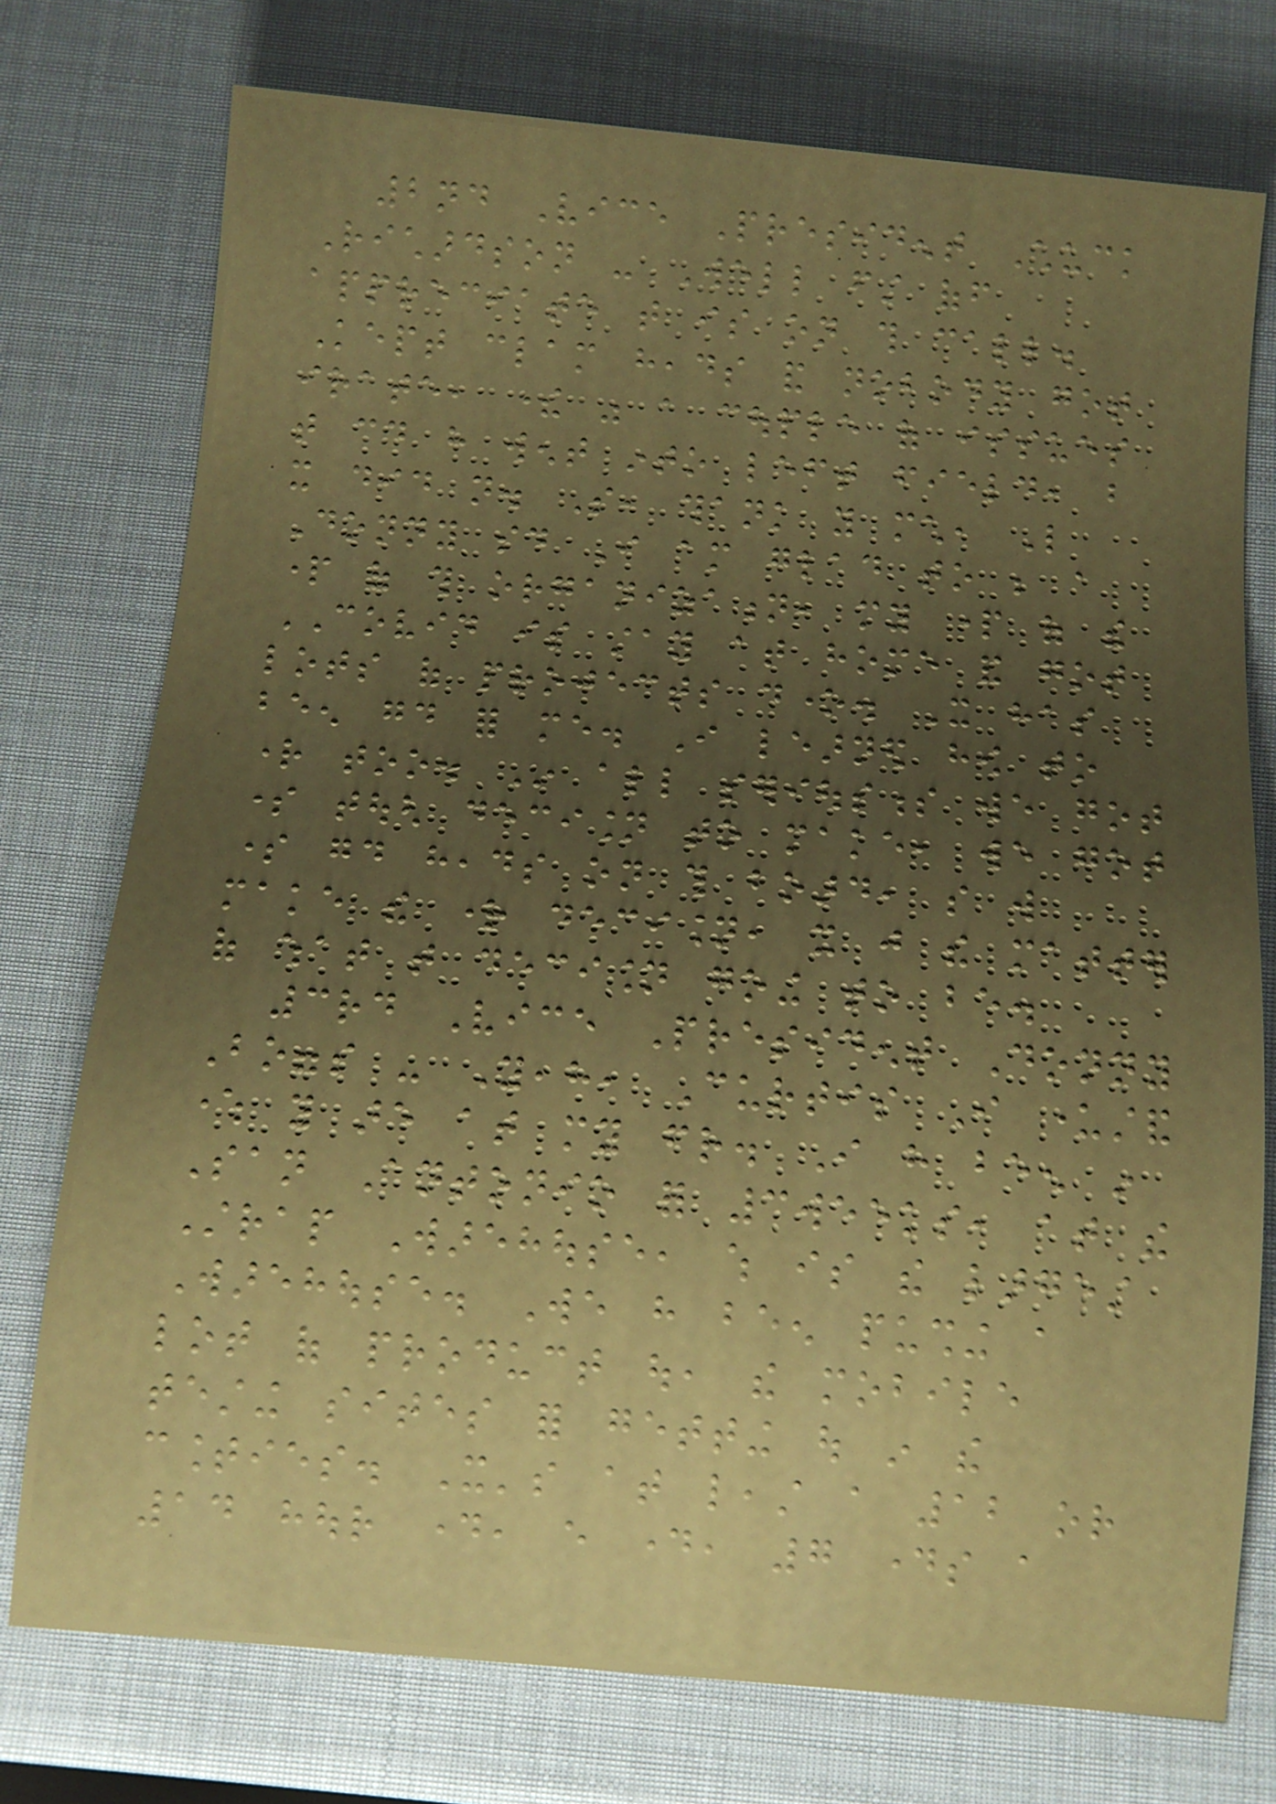2nd Vice President Chuck
Richardson - Well first off
appreciate that is on this call.
Kept clam heads and nobody got
irate, there was a couple of issues
that could have went into left field, but
it did not. So, thank you much, Like
Donny said I am glad to be a
part of this organization, my part of the
COVID is stay at home and got
lots of projects done. It has
been good for me. I learned how to
right too. In all seriousness we got
some tough decision to make, we got
some good heads on this board, so will
make the right decision, it just the matter
of what that decision going to be.
3rd Vice President Donny
Boggs - Yeah, Curtis I understand
where you are at my friend. I have been in
San Antonio for 3weeks, at the
Strap Warehouse, which is the largest
Warehouse. We have been pushing a
lot of product out, the mobile
testing sites for getting out in the
counties. It's at least a 12 or
14 hour day, every day, 7 days a
